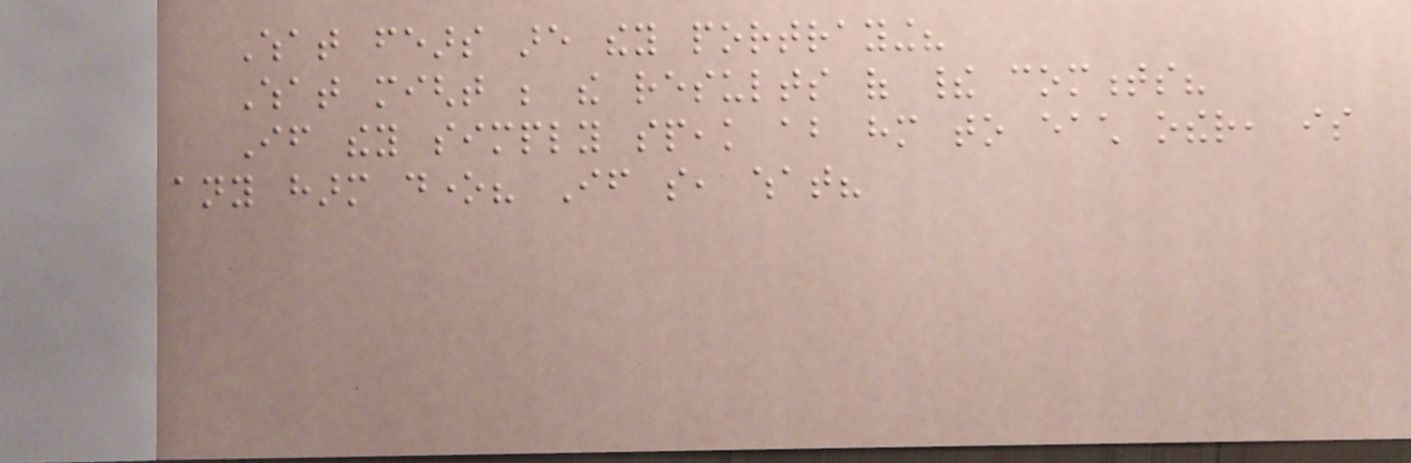What fears are they portraying?
What might be the results of their comments?
If they simply speak about him to each other, is
any harm done? If so, what?
